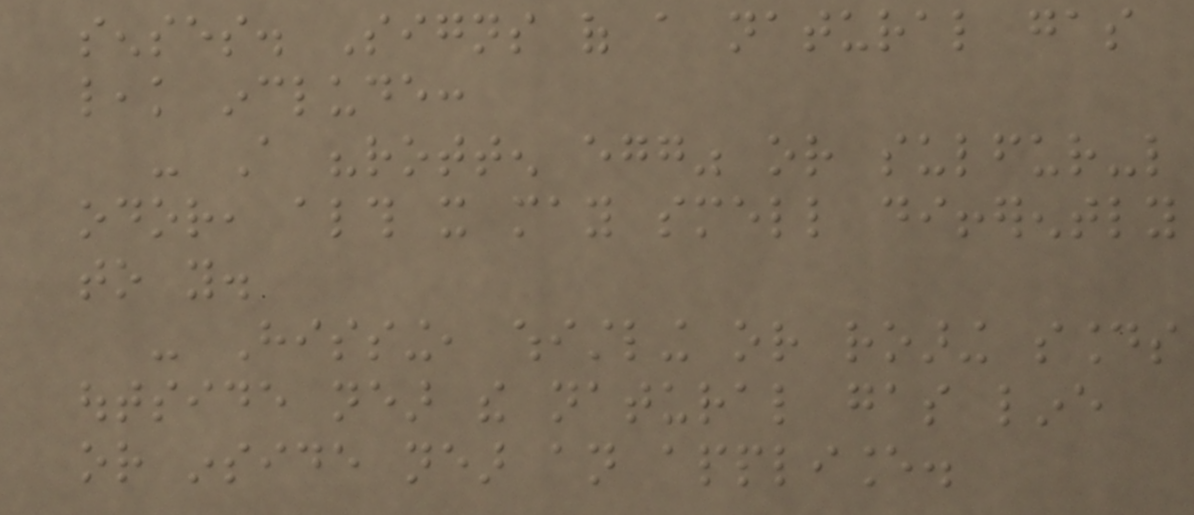senses. Signs of a natural gas
leak include:
- A "rotten egg" or sulfur-like
odor, although it may smell differently
to you.
- Hissing, whistling or roaring sounds
outside near the natural gas line
or inside near an appliance.
